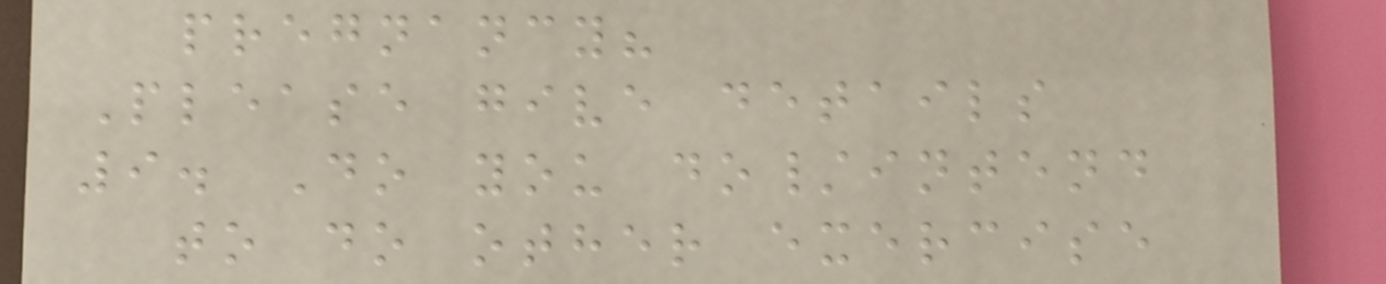pregnancy?
Please give details
9. Do you do/intend
to do other exercise
